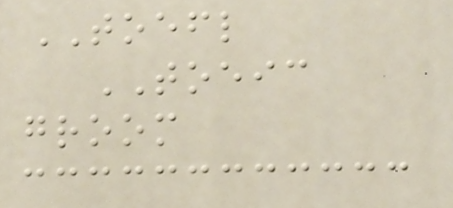TOEFL
TOEIC
groom
